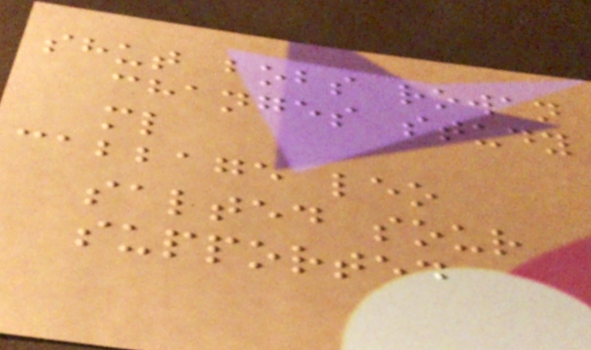shut bobs rowan
changes study
ml
cabbage leo
salted sour
supported
